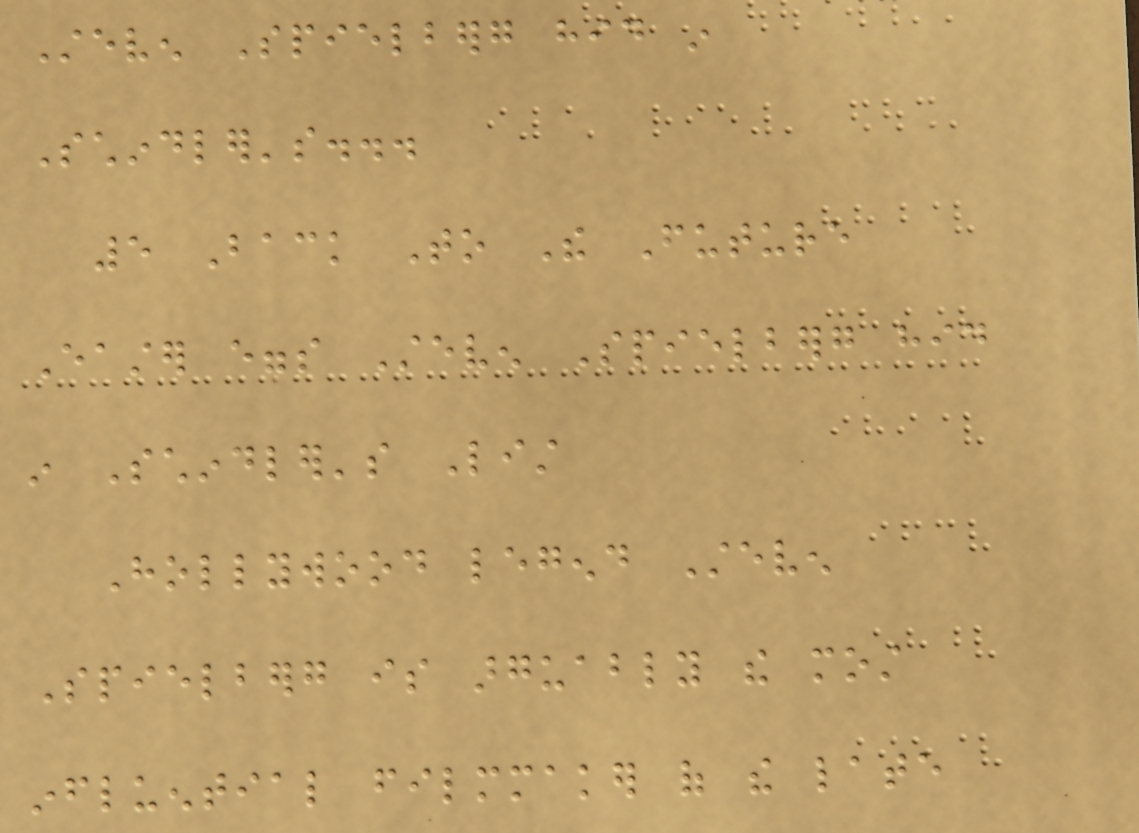Steven Spielberg hid in
Schindler's...
5 Back To The Future
Easter eggs Steven Spielberg hid
in Schindler's List
Hollywood legend Steven
Spielberg is arguably the most
influential filmmaker of the late
